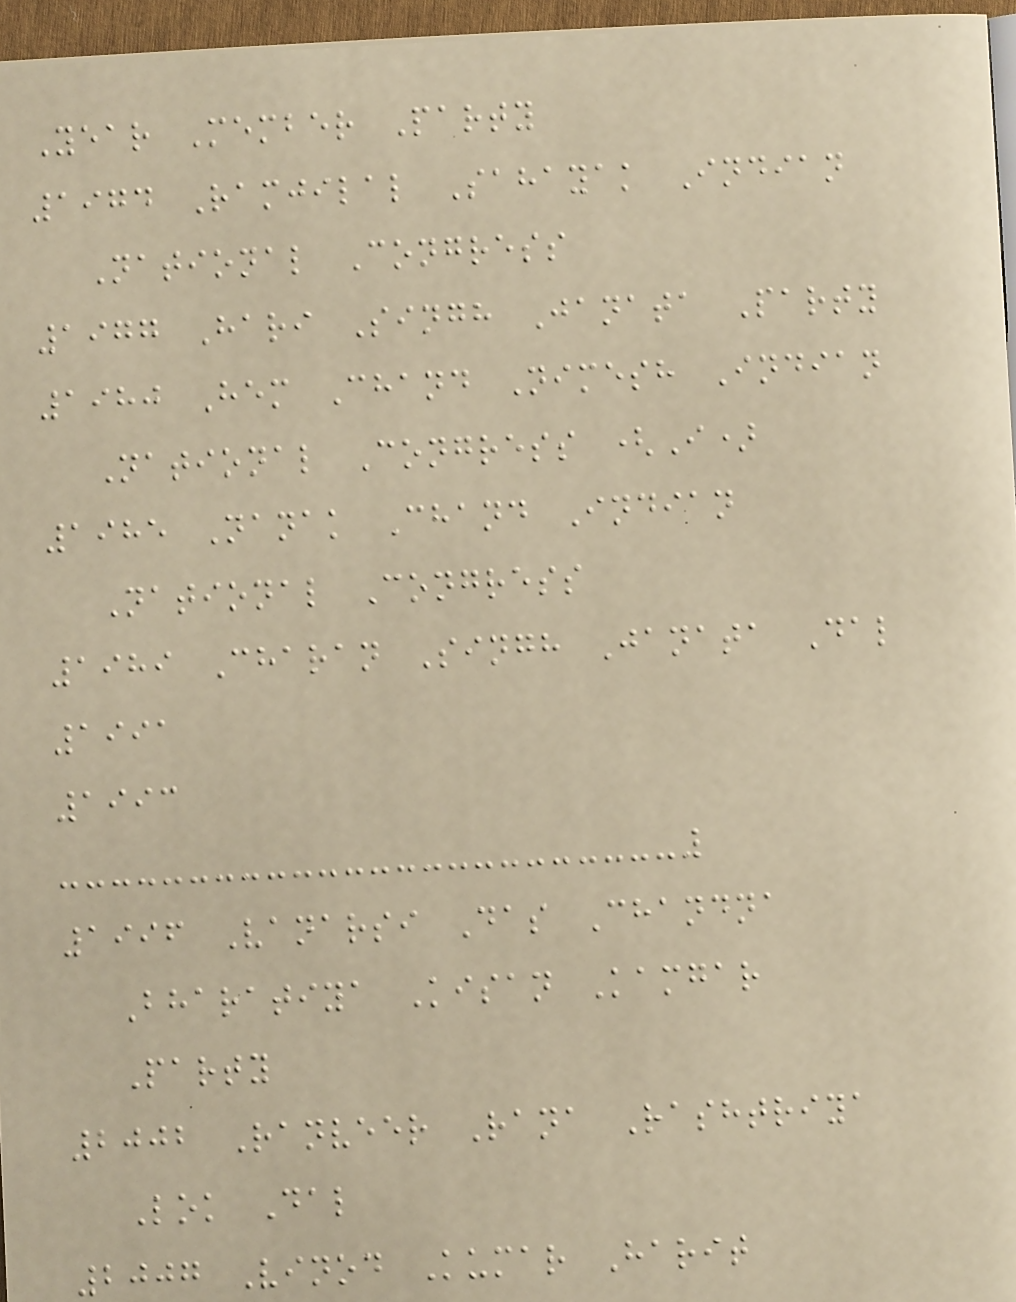Year Member Party
1974 Ramjilal Sahayak Indian
National Congress
1977 Hari Singh Janata Party
1980 Hem Chand Nimesh Indian
National Congress (I)
1985 Nanak Chand Indian
National Congress
1989 Charan Singh Janata Dal
1991
1993
1996 Vanarsi Das Chandna
Bharatiya Kisan Kamgar
Party
2002 Ranveer Rana Rashtriya
Lok Dal
2007 Vinod Kumar Harit
